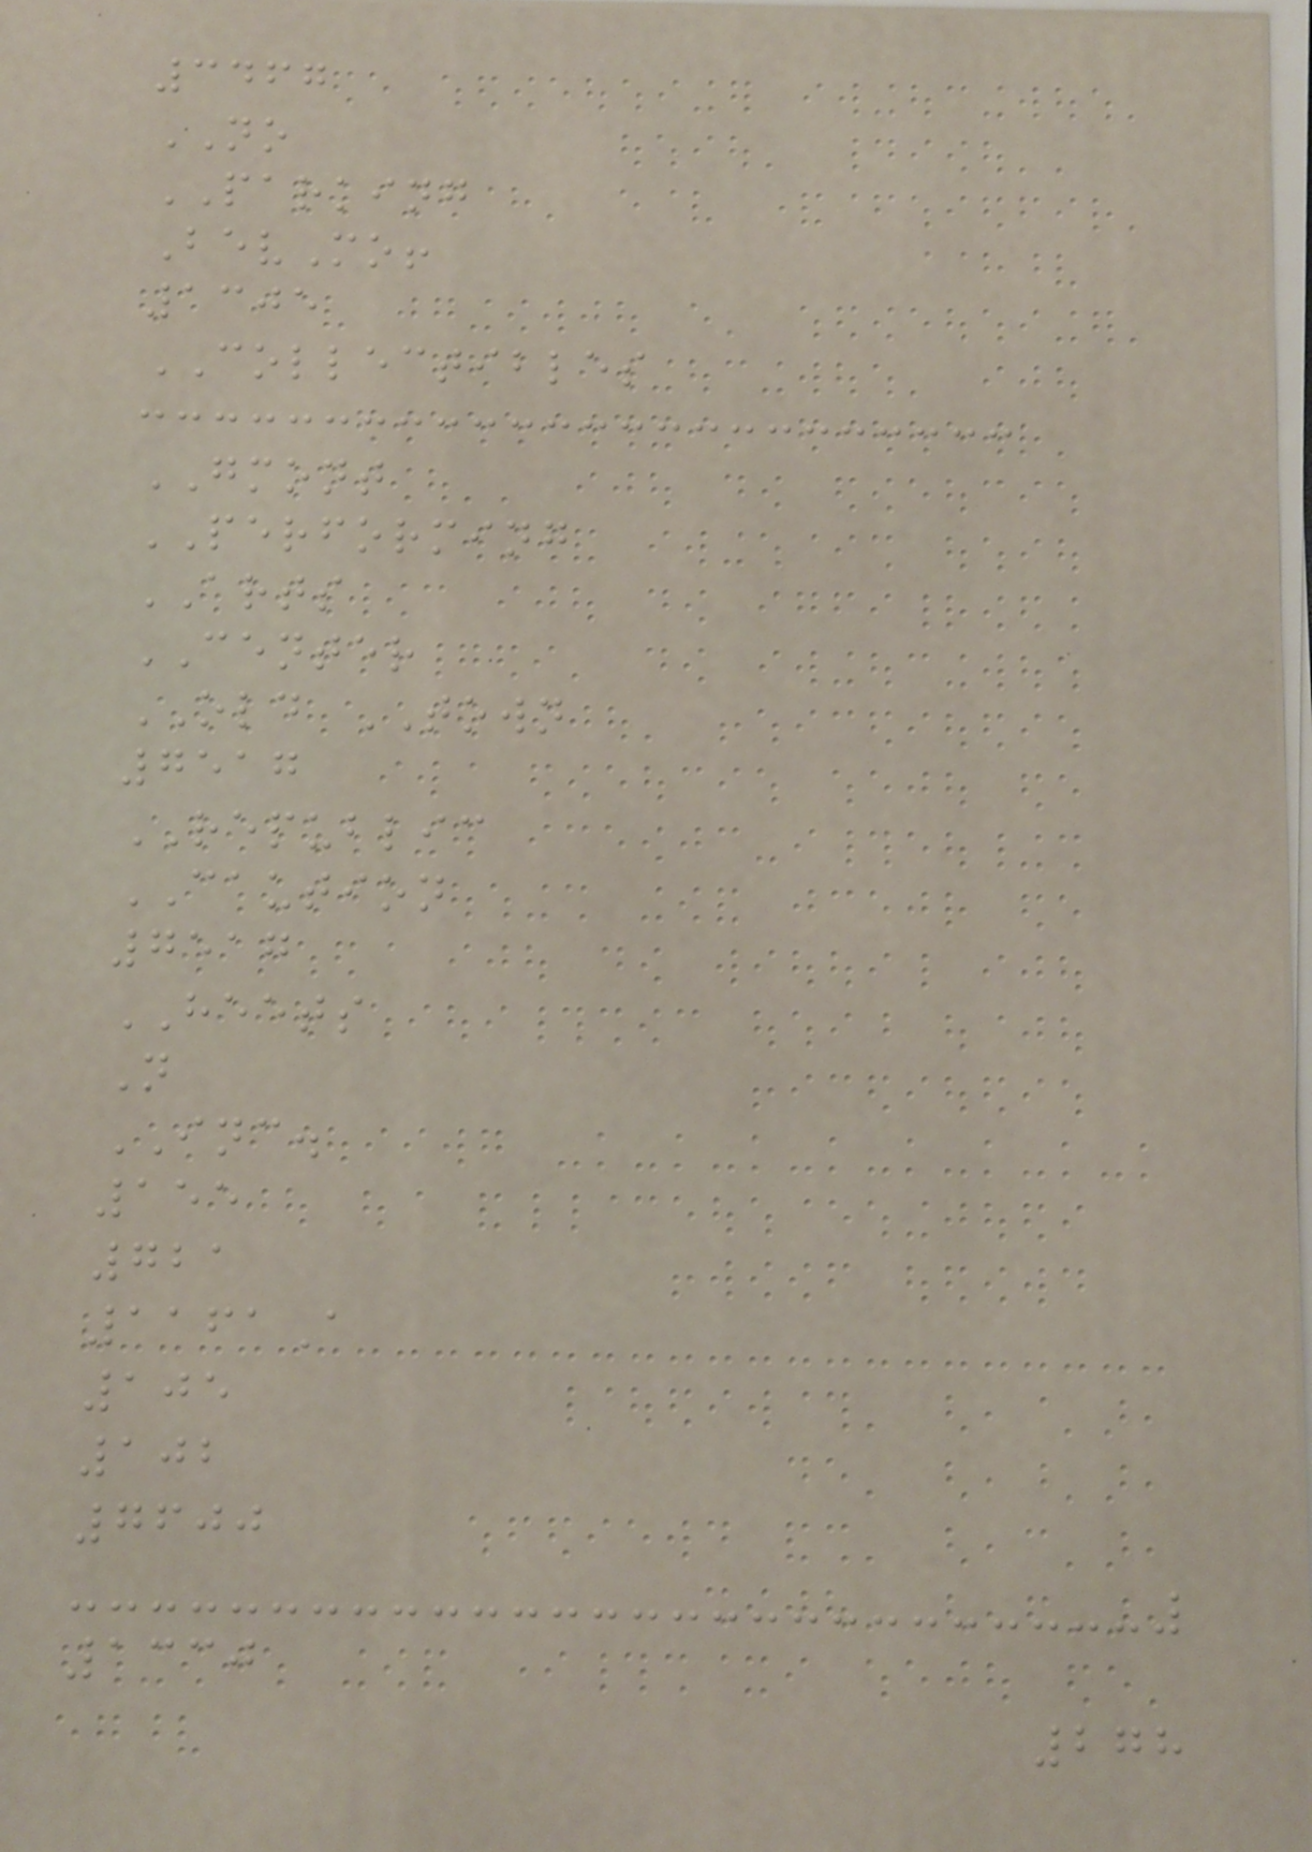3467
NO
PARKING
BevMo!
1305
COLLECTIBLES
GMONT
PERFORMING
ARTS
CENTER
OLD TOWN
7517
REPUBLIC
CAUTION
7517
HEETS
N
INC.
155
721
1161A
105
102
7600
1330
278
